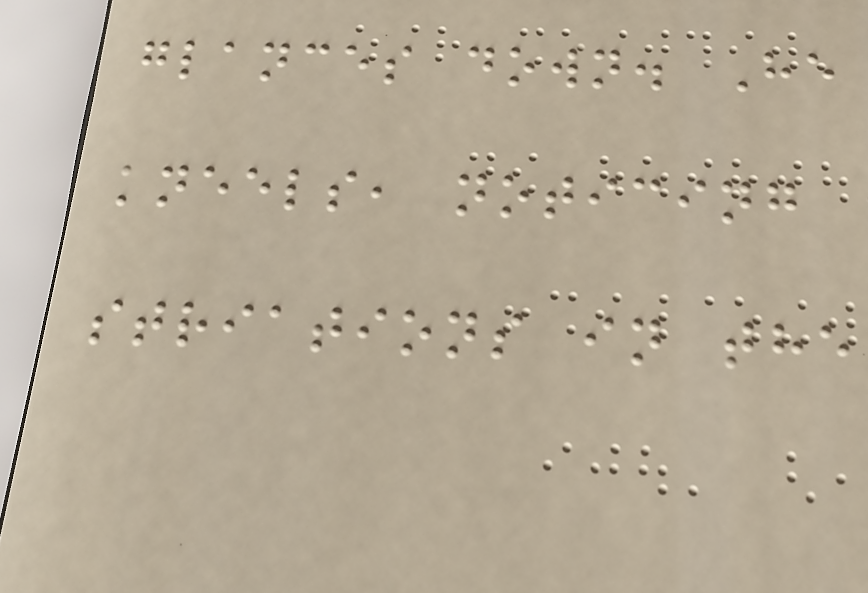glances down. He
kneels, noticing
striations in the
